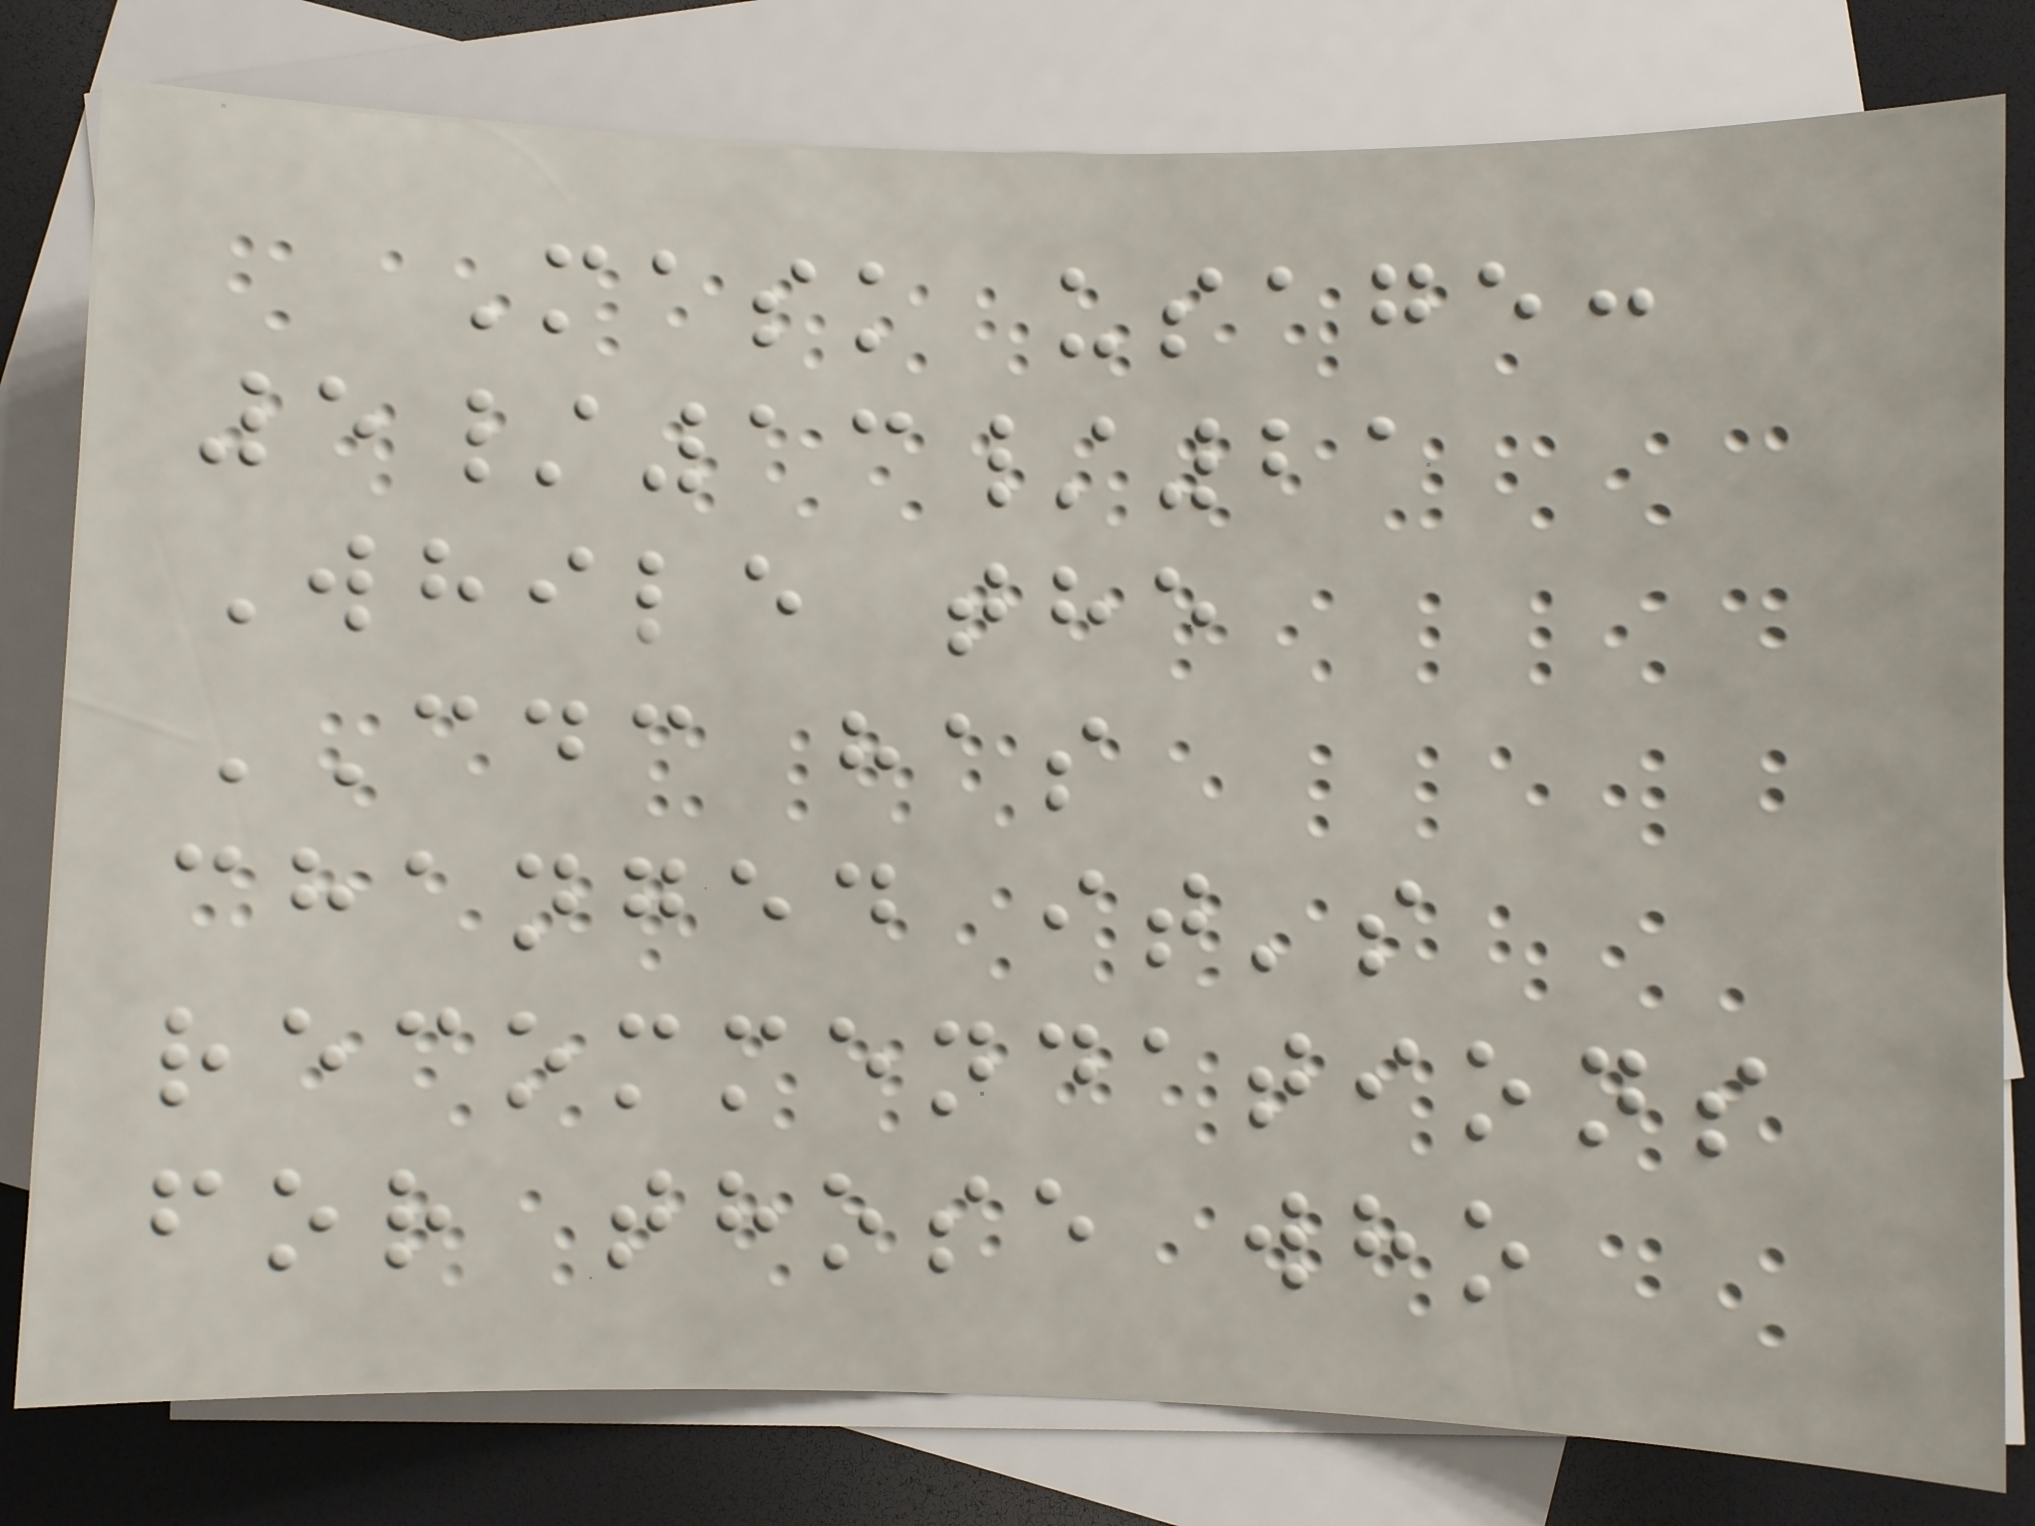Mask usage:
5/13/21
While the
CDC has
changed it's
recommendations
for those who
